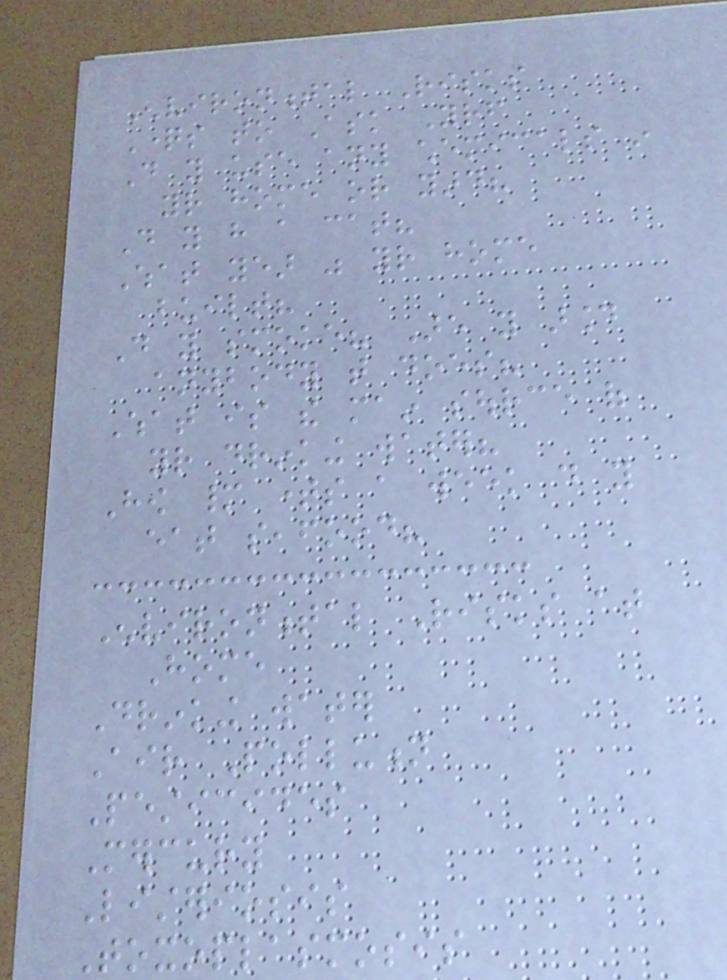Environmental Risks
Questions to Ask Yourself
Do you use any chemicals in
your home or yard?
Do you have a cat?
What year was your home
built?
Do you smoke? Are you around
anybody that does?
What is the main source of
your drinking water?
How many times a week do you
eat seafood?
Environmental Risks at
Home
Drinking water
Air Pollution
Pesticides
Mercury
Listeriosis
Toxoplasmosis
